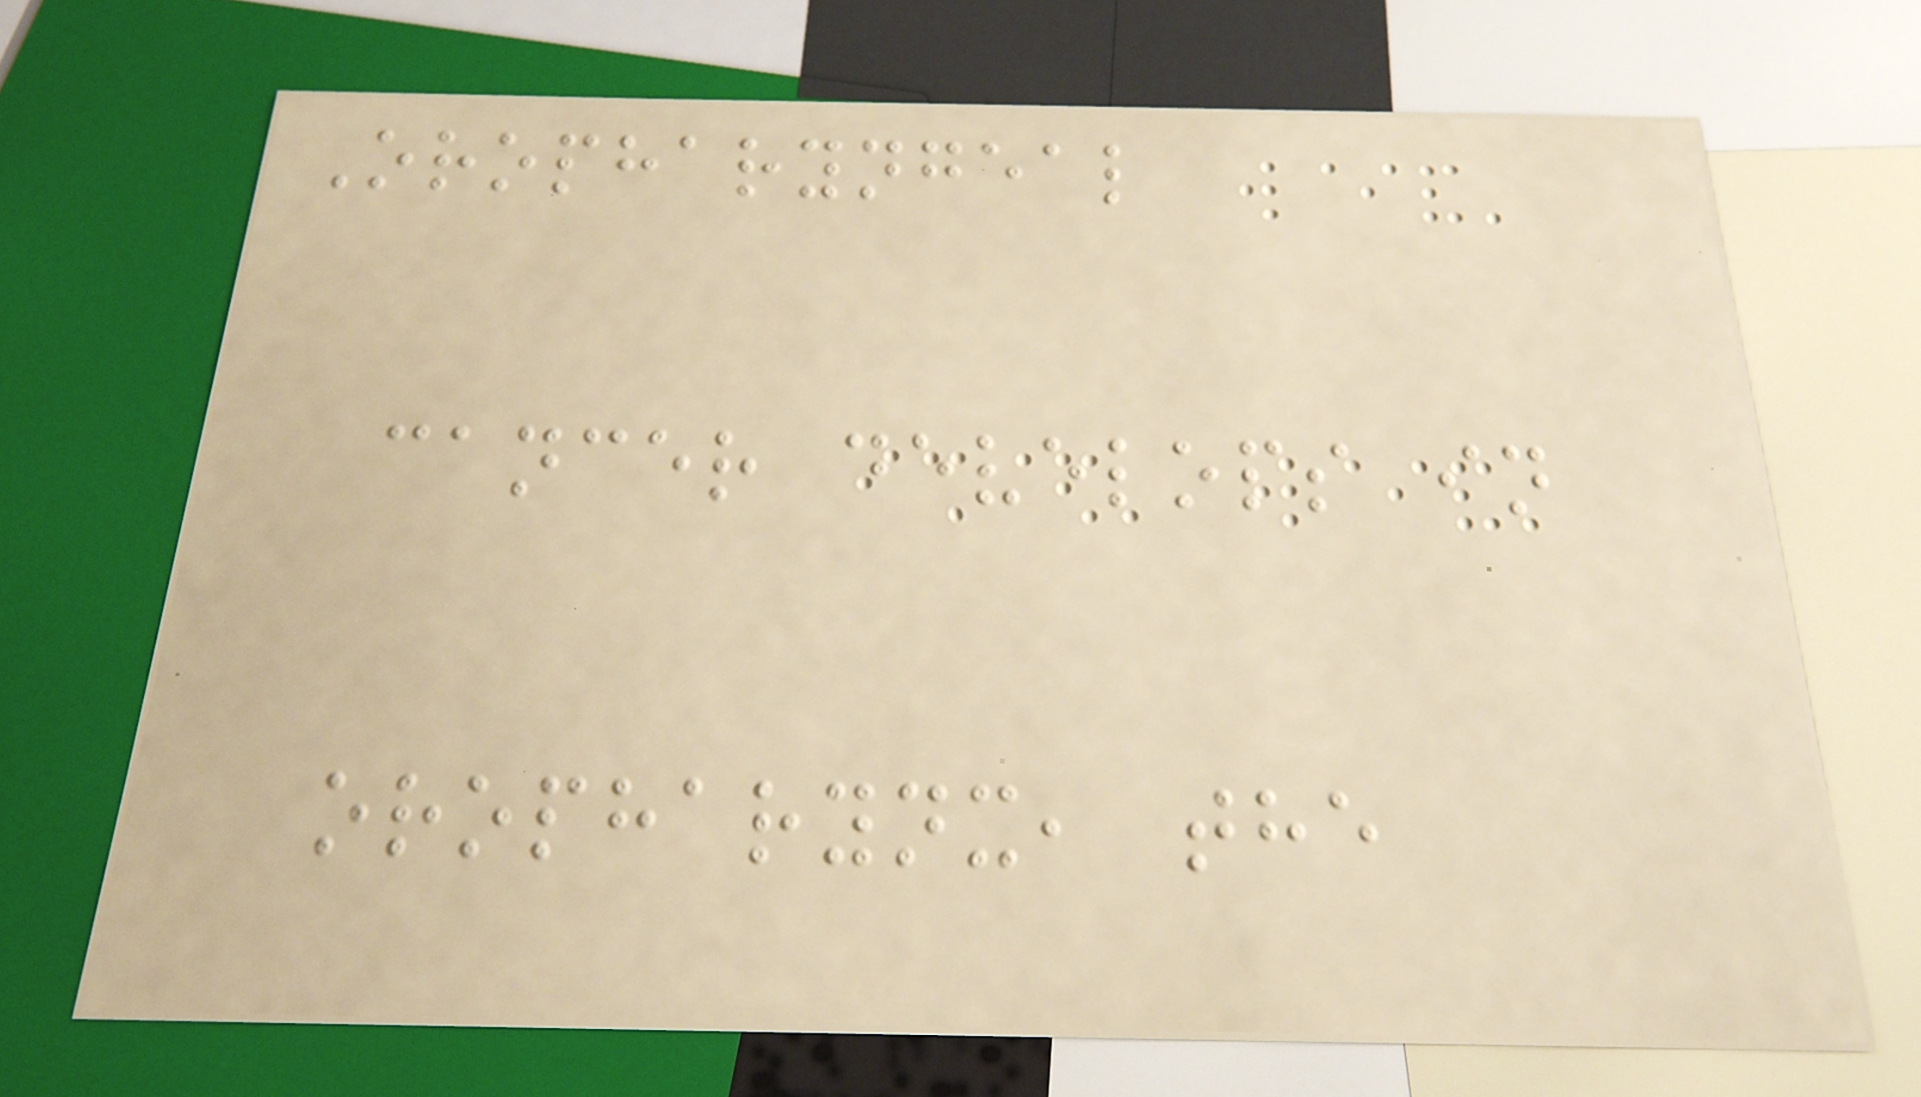Oropharyngeal
cancer develops in
oropharynx, the
